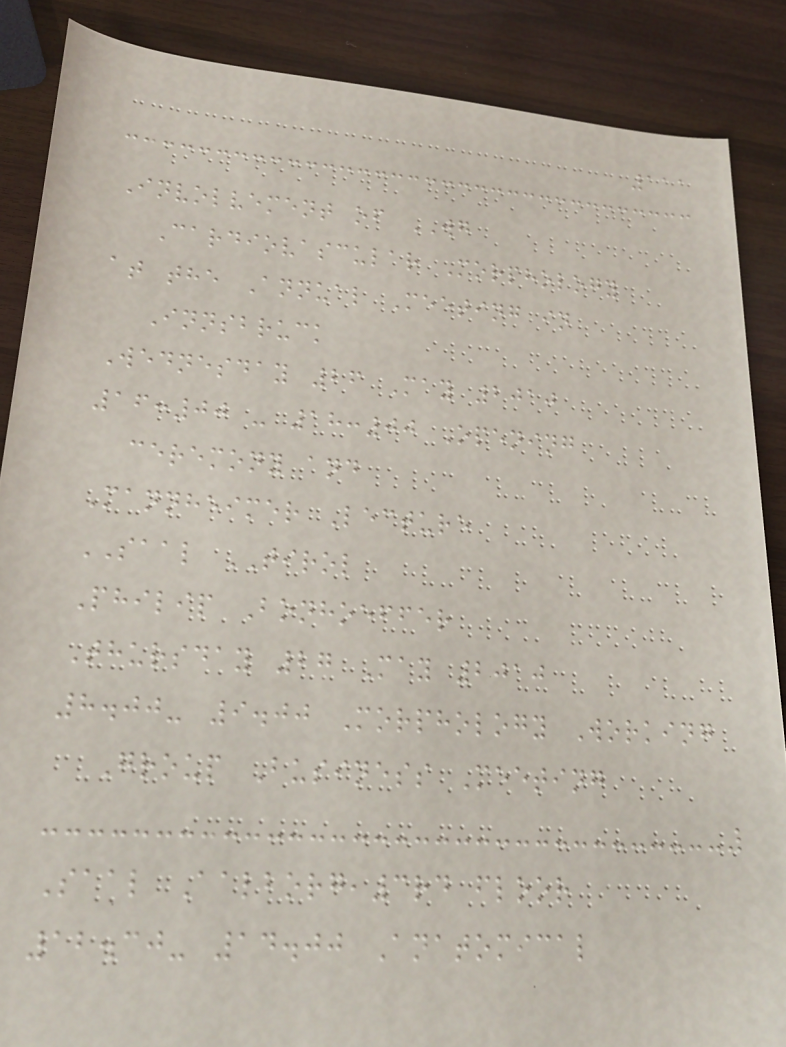111
Involvement of WG
Cardiovascular Morphology
at the Annual Meeting in
Innsbruck
Wednesday 26 May 2010
16:00 - 18:00 Opening
ceremony and
Mannheimer Lecture
SAAL TIROL
Philip Bonhoeffer
Thursday 27 May 2010
8.00- 9.00 Morphology Working
Group Business Meeting
Saal Aalborg,3rd floor
12.30- 14.00 Anatomical
